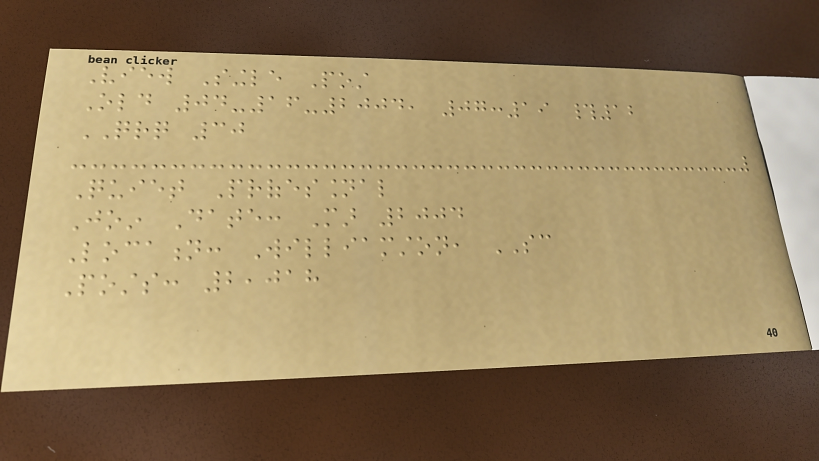View Single Post
Old 04-16-2004, 07:19 #12
QRQ 30
Quiet Professional
Join Date: Mar 2004
Location: Williamston, SC
Posts: 2,018
